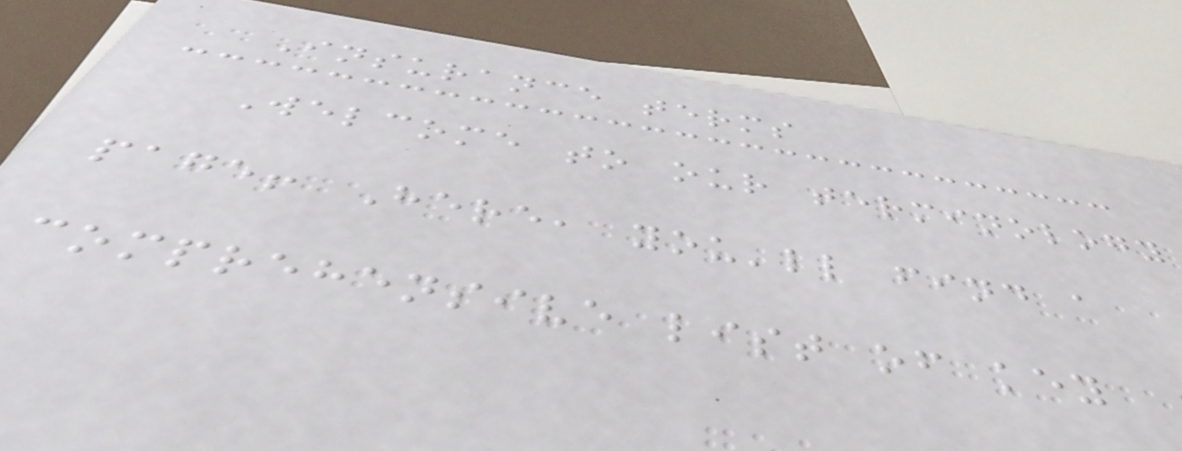Insurance terms
Welcome to our terminology
page! Here, you'll find a
comprehensive list of key
